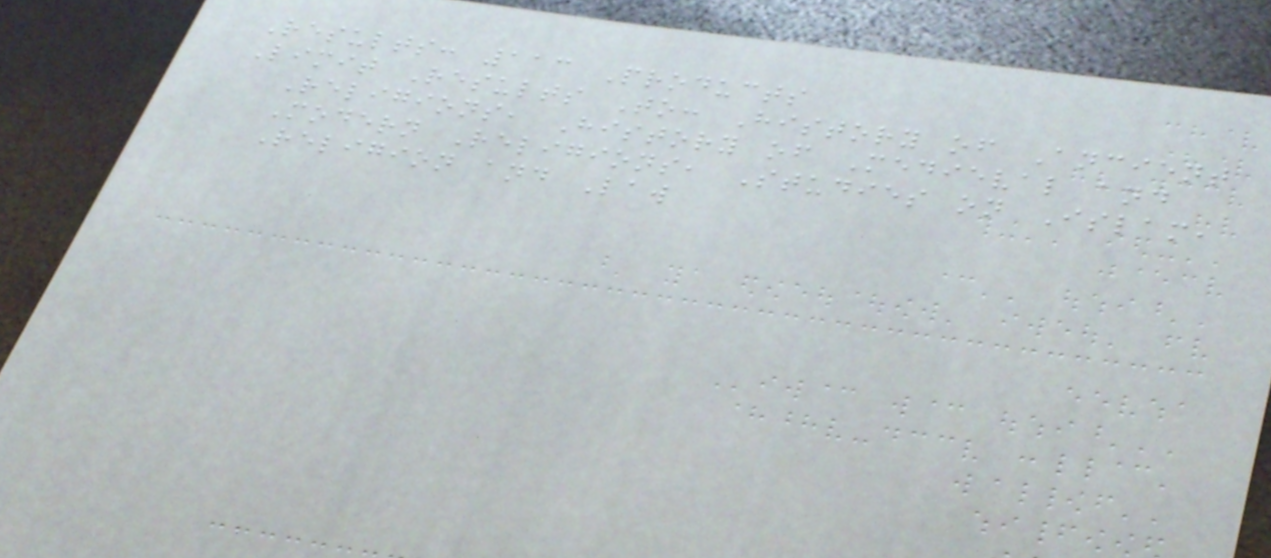Results: 113 Products
Limit Results To: History of Ancient
Religions, History of Medieval and
Modern Religions, Studies on Islam,
Religion and Law
